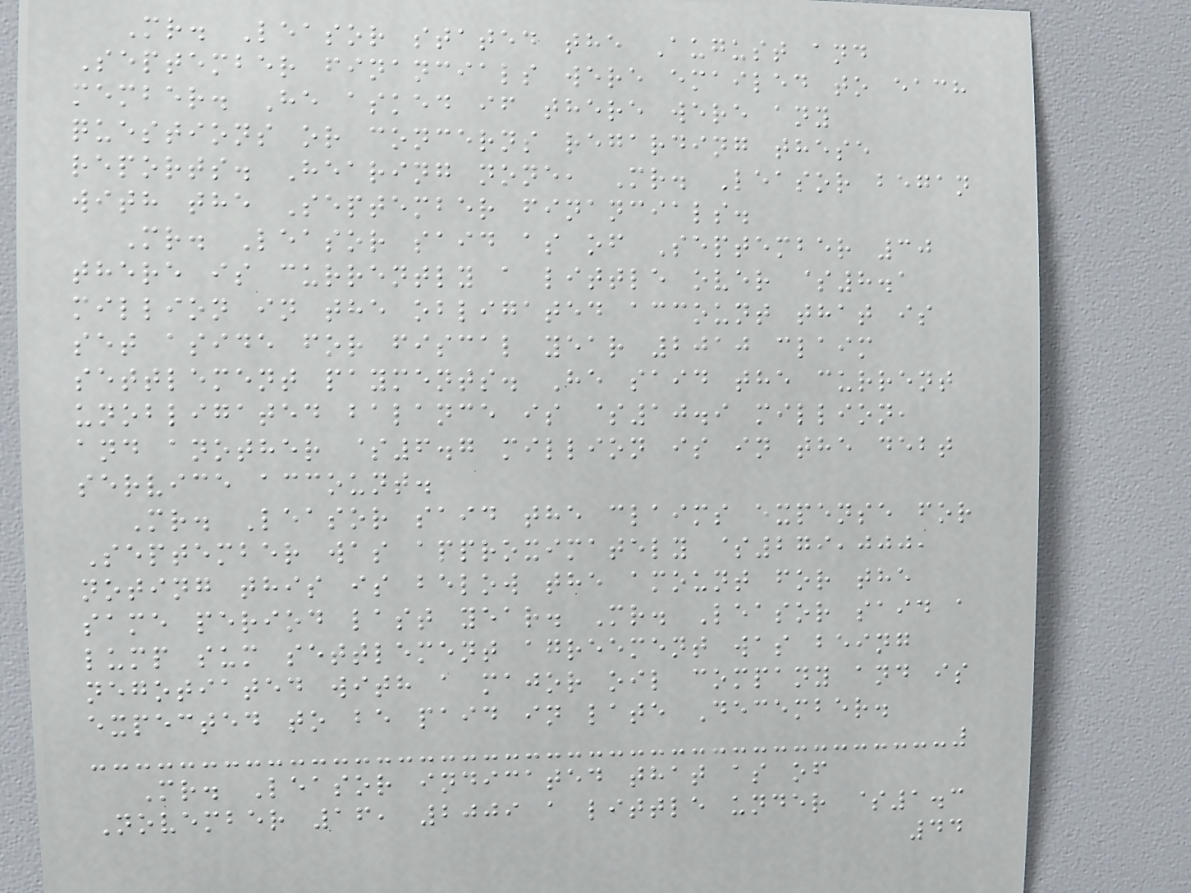Mr. Leasor stated the August and
September financials were emailed to each
member. He asked if there were any
questions or concerns regarding these
reports. Hearing none, Mr. Leasor began
with the September financials.
Mr. Leasor said as of September 30
there is currently a little over $8.1
million in the obligated account that is
set aside for fiscal year 2010 claim
settlement payments. He said the current
unobligated balance is $10.9 million,
and another $6.7 million is in the debt
service account.
Mr. Leasor said the claims expense for
September was approximately $279,000,
noting this is below the amount for the
same period last year. Mr. Leasor said a
lump sum settlement agreement was being
negotiated with a major oil company and is
expected to be paid in late December.
Mr. Leasor indicated that as of
November 16, 2009 a little under $1.3
44
